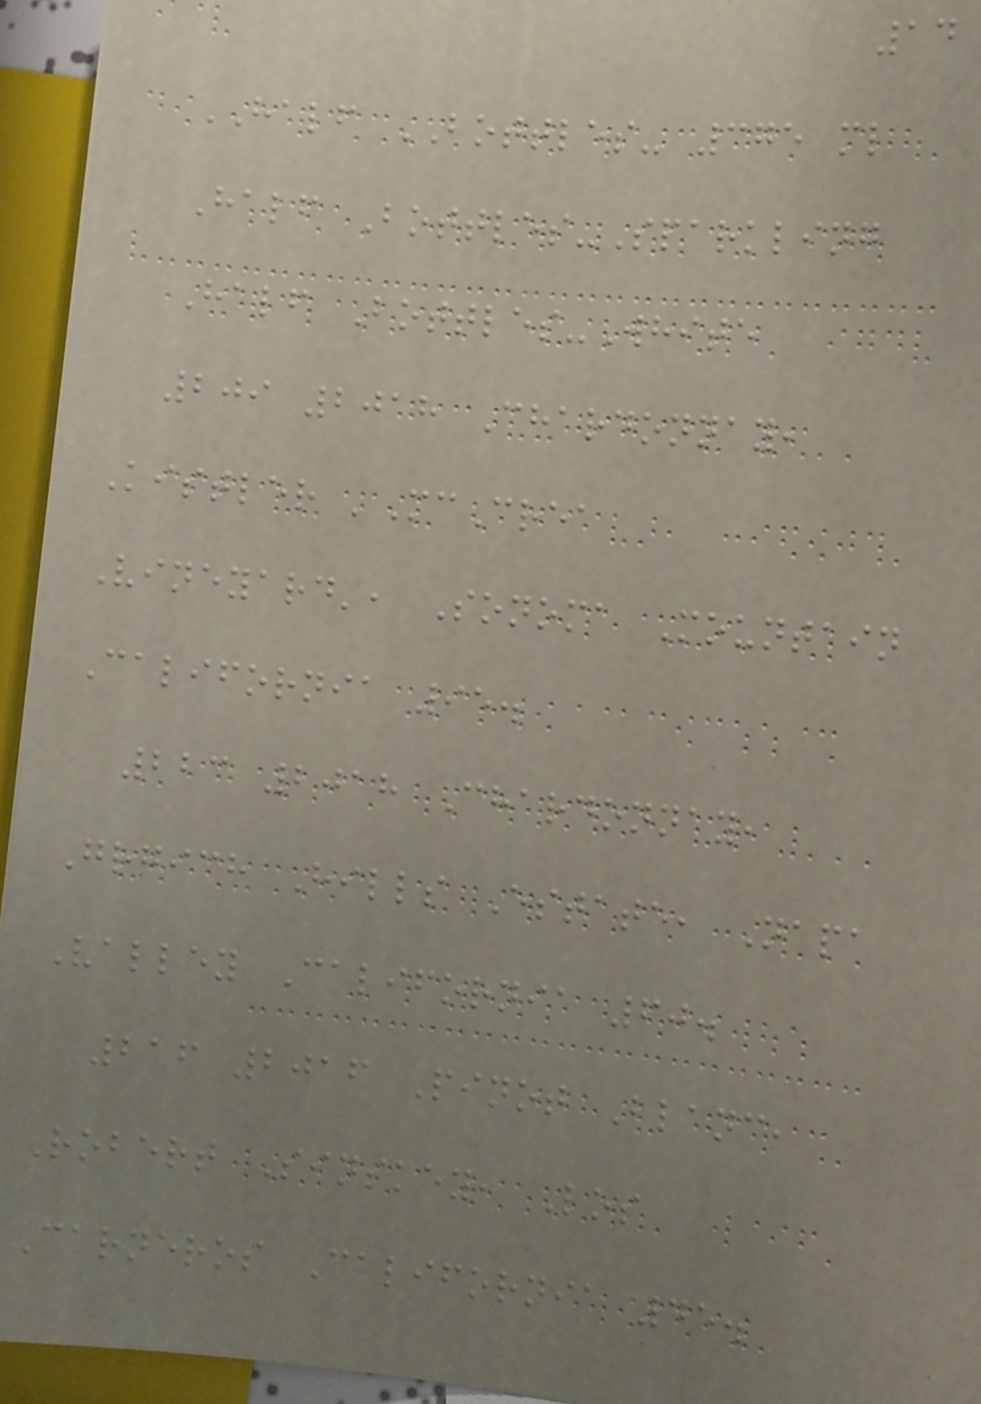14
HALF BOTTLES- 375 ml
Half Bottles-Sparkling
Half Bottles-White
209 2018 Chardonnay,
Kistler 'McCrea
Vineyard', Sonoma Mountain
California 95.
223 2018 Chardonnay,
Grgich Hills Estate, Napa
Valley California 60.
216 2016 Pinot Blanc,
Robert Sinskey, Los
Carneros California 45.
